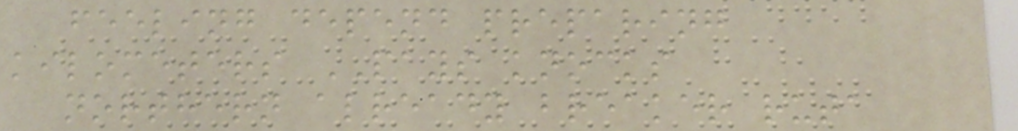feeling depend preparing
kilometers PAYS knocks
northern already breaker ruta
